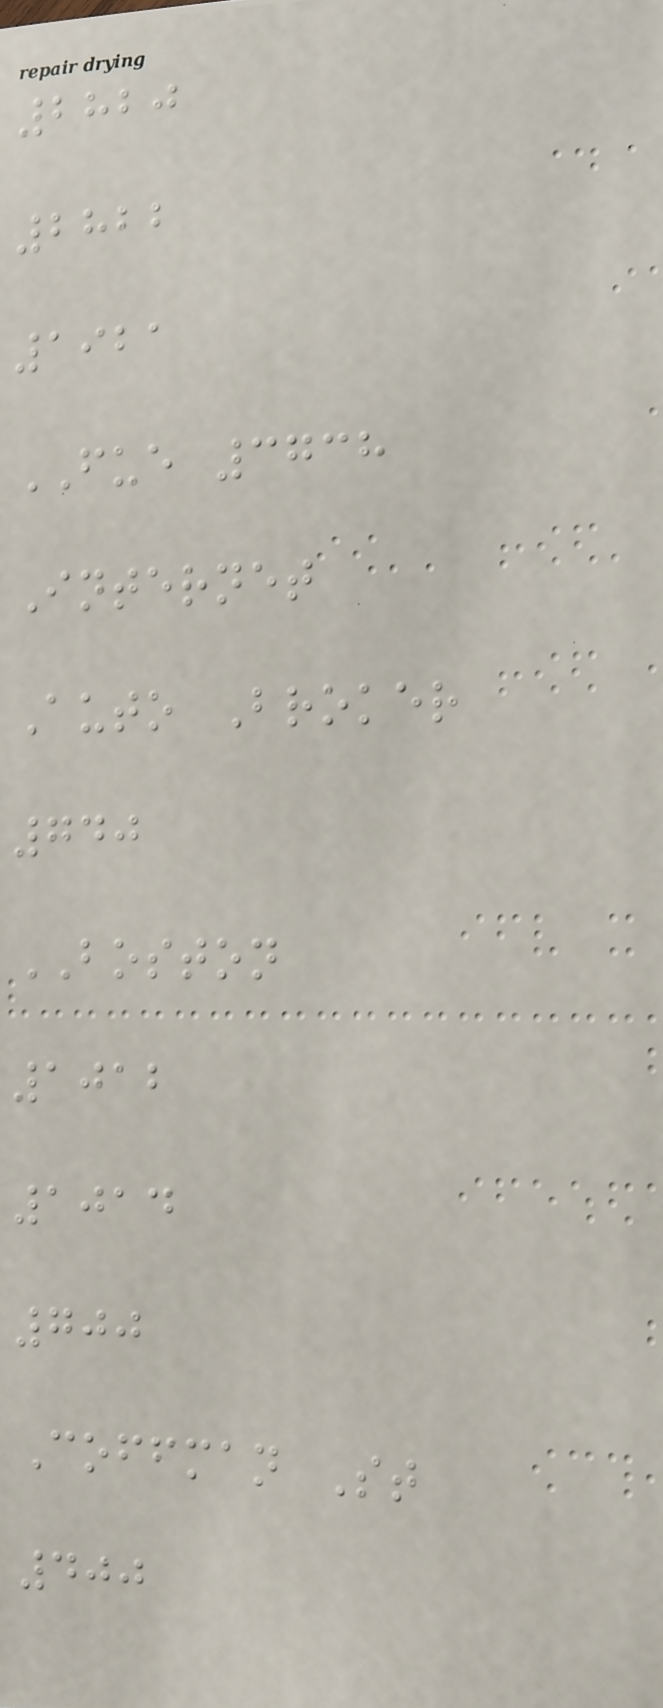2820
2822
1921
FUE 3738
Internet
Auto Broker
740
BOSTON
1012
1014
700
Coffman St
400
